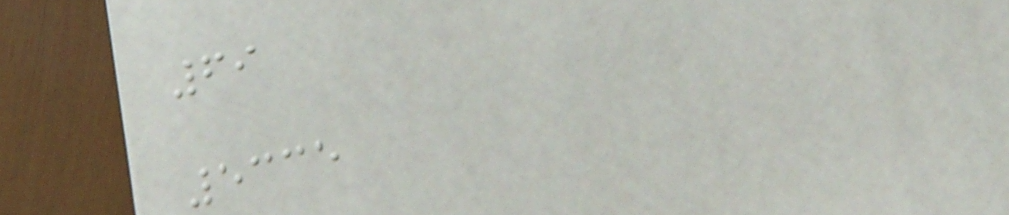69
5335
